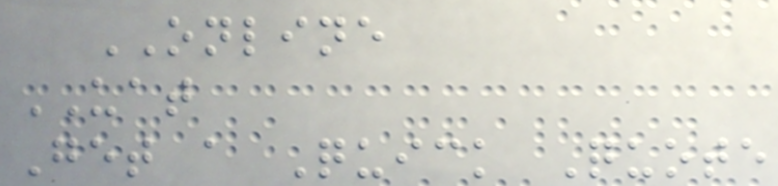ONLINE
UAT
Get a Quick Quote
